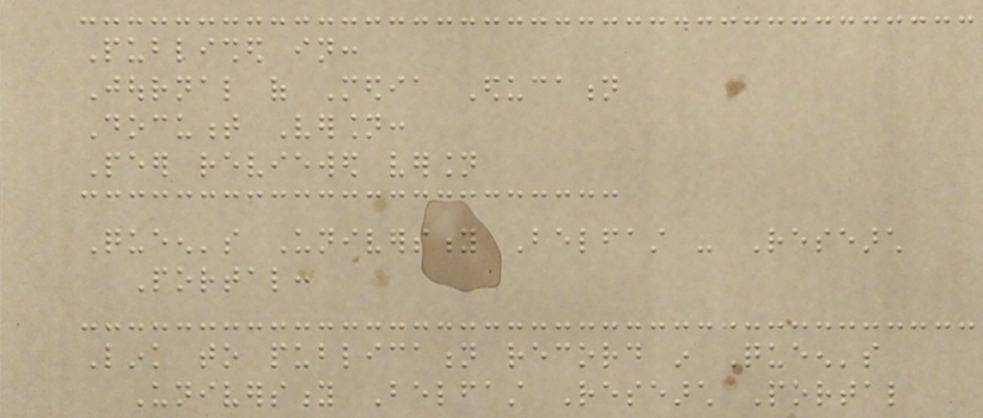Published in:
Journal of Media Education
Document Version:
Peer reviewed version
Queen's University Belfast - Research
Portal:
Link to publication record in Queen's
University Belfast Research Portal
